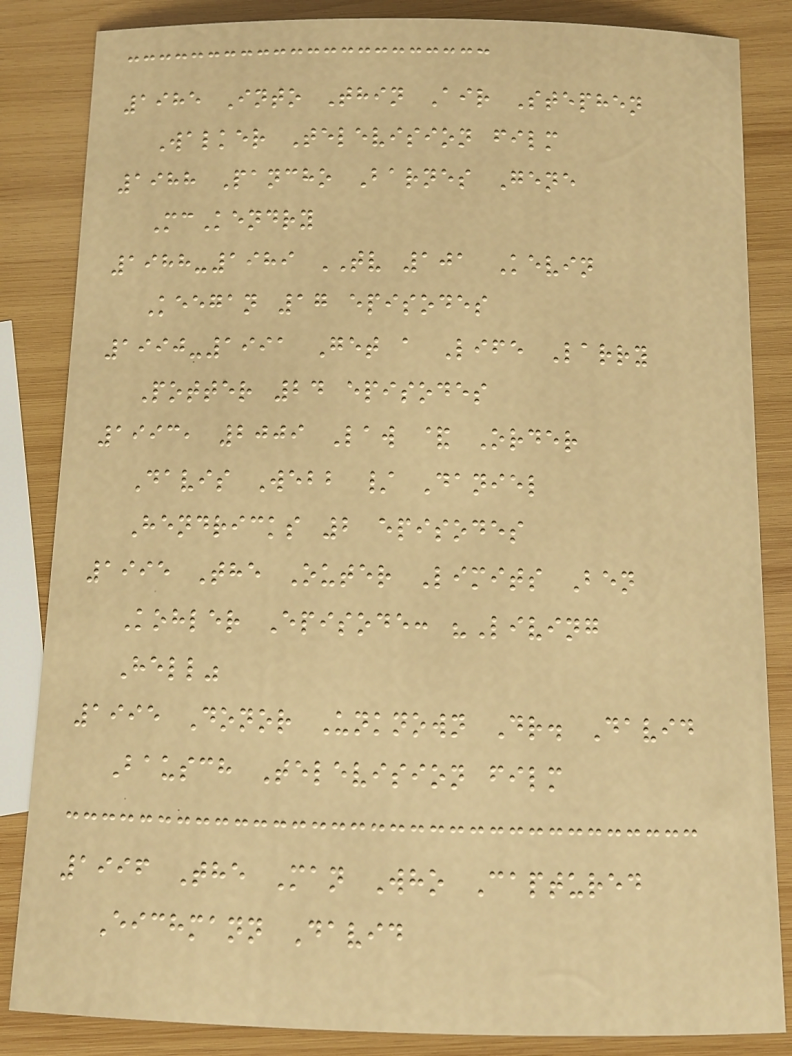1985 Into Thin Air Stephen
Walker Television film
1988 Pancho Barnes Gene
McKendry
1988-1989 TV 101 Kevin
Keegan 17 episodes
1990-1991 Get a Life Larry
Potter 24 episodes
1993, 2009 Law & Order
Davis Webb / Daniel
Hendricks 2 episodes
1995 The Outer Limits Ben
Kohler Episode: "Living
Hell"
1995 Donor Unknown Dr. David
Bausch Television film
1996 The Man Who Captured
Eichmann David
